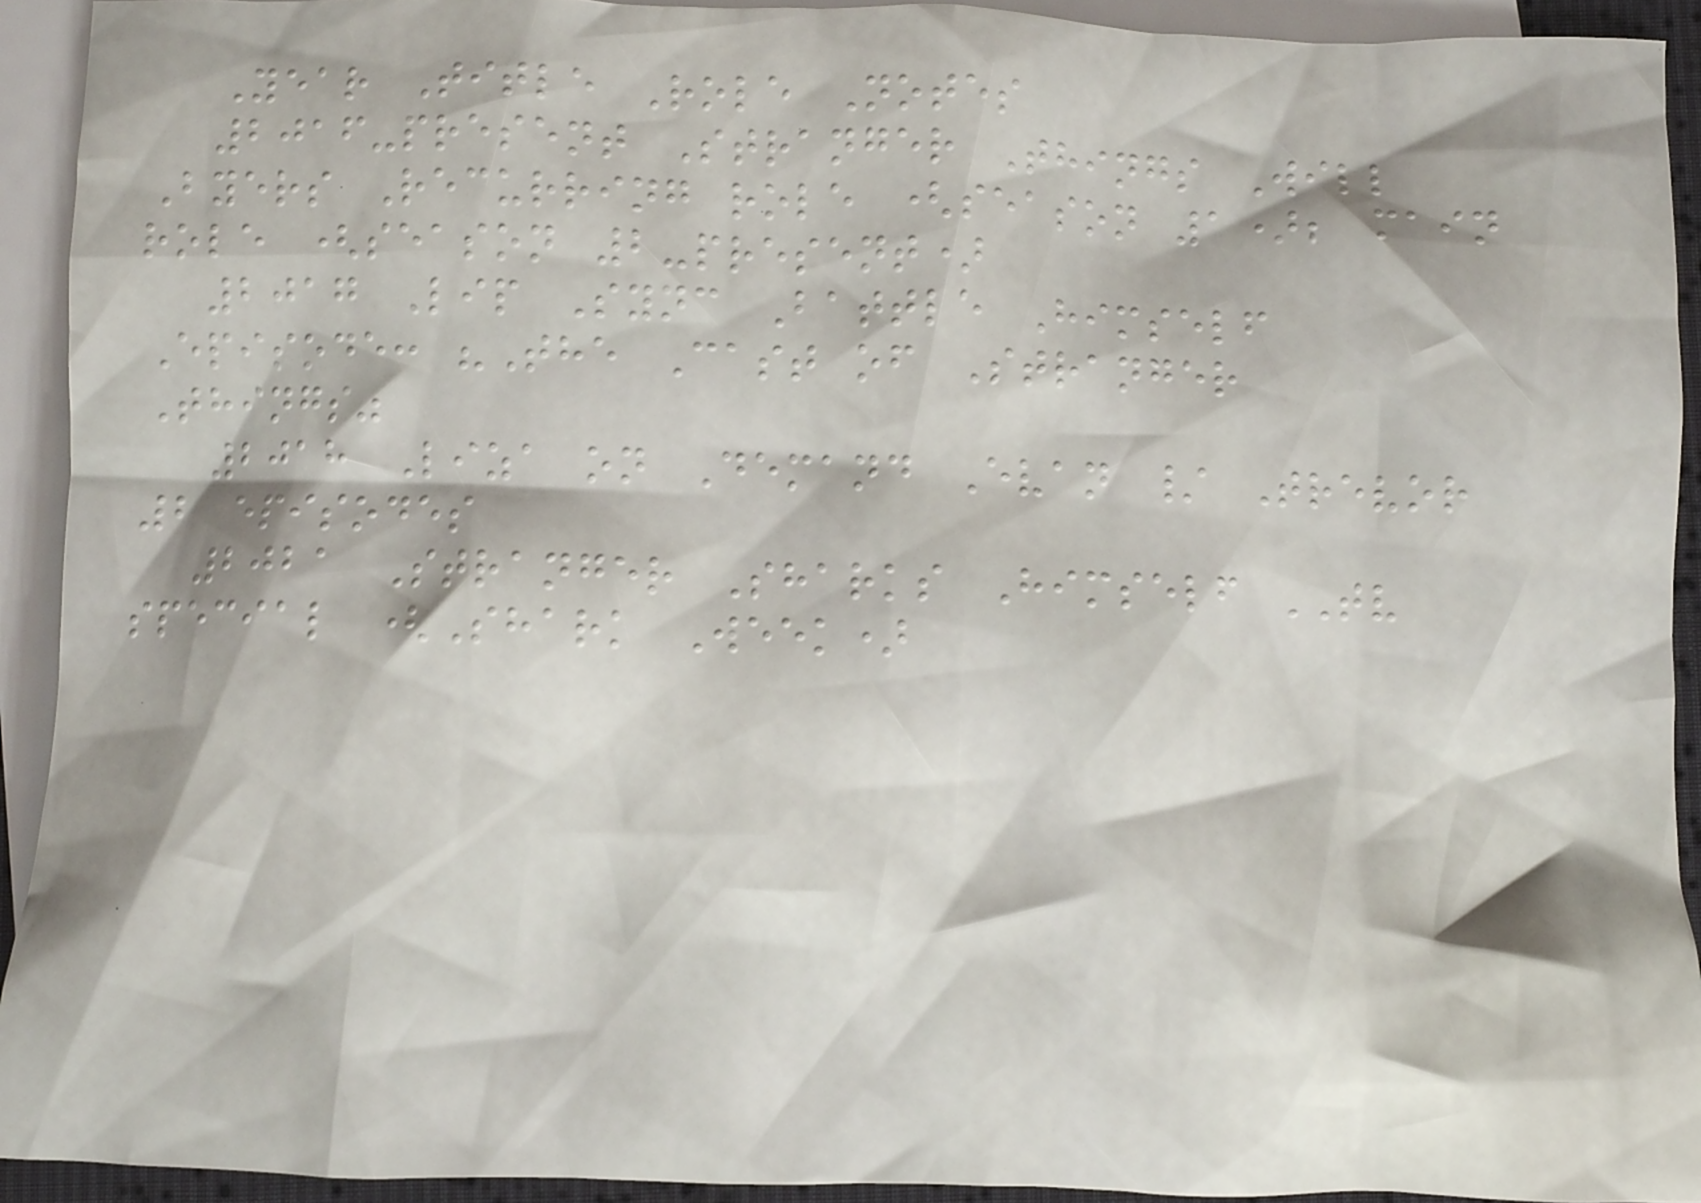Year Title Role Notes
2016-present Stranger Things Will
Byers Recurring role (season 1); main
role (season 2-present)
2017 Lip Sync Battle Himself
Episode: "The Cast of Stranger
Things"
2018 Liza on Demand Evan / Trevor
2 episodes
2021 Stranger Sharks Himself TV
special (Shark Week)
